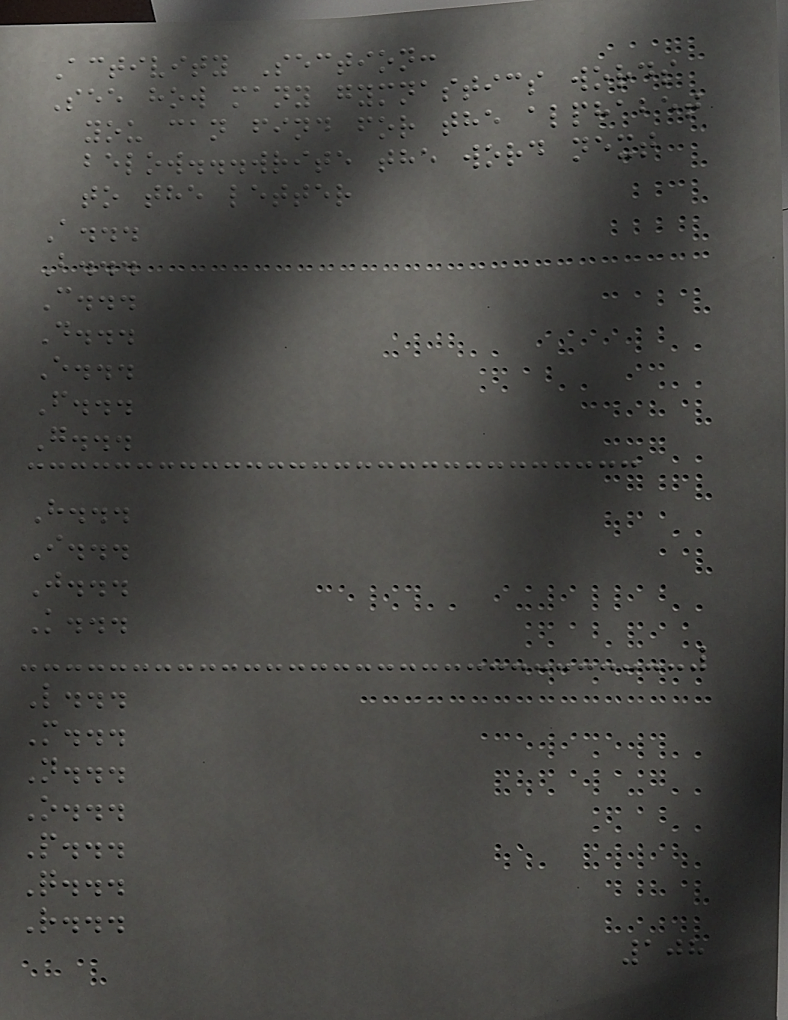Activity Section:
See how many gymnastics words
you can find for the alphabet
below...write the word next
to the letter
A...
B...
C...
D...
E...
F...
G...
H...
I...
J...
K...
L...
M...
N...
O...
P...
Q...
R...
108
